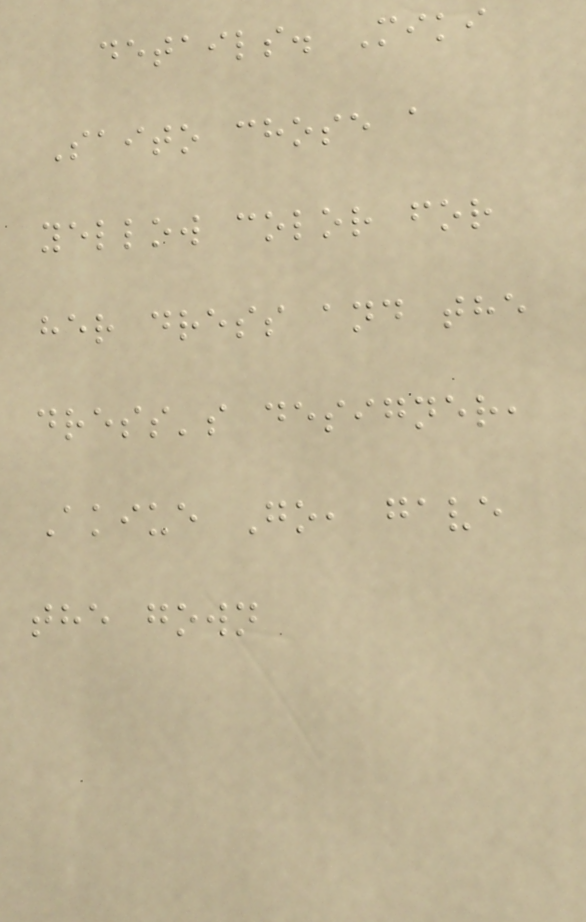details. Miki
Saito chose a
yellow color for
her dress and the
dress's designer,
Akiue Go, gave
the gown
